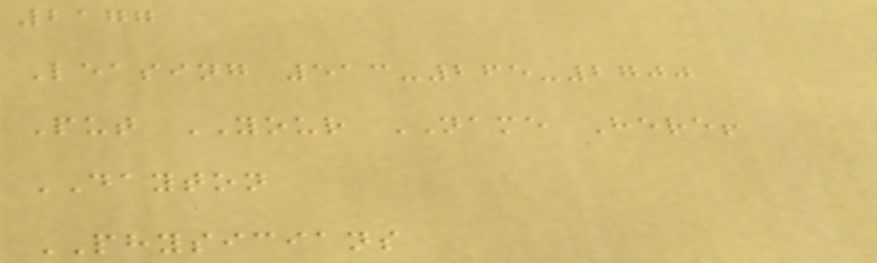2177
Leasing 513-265-2700
Put YOUR NAME Here!
DAYTON
PHYSICIANS
